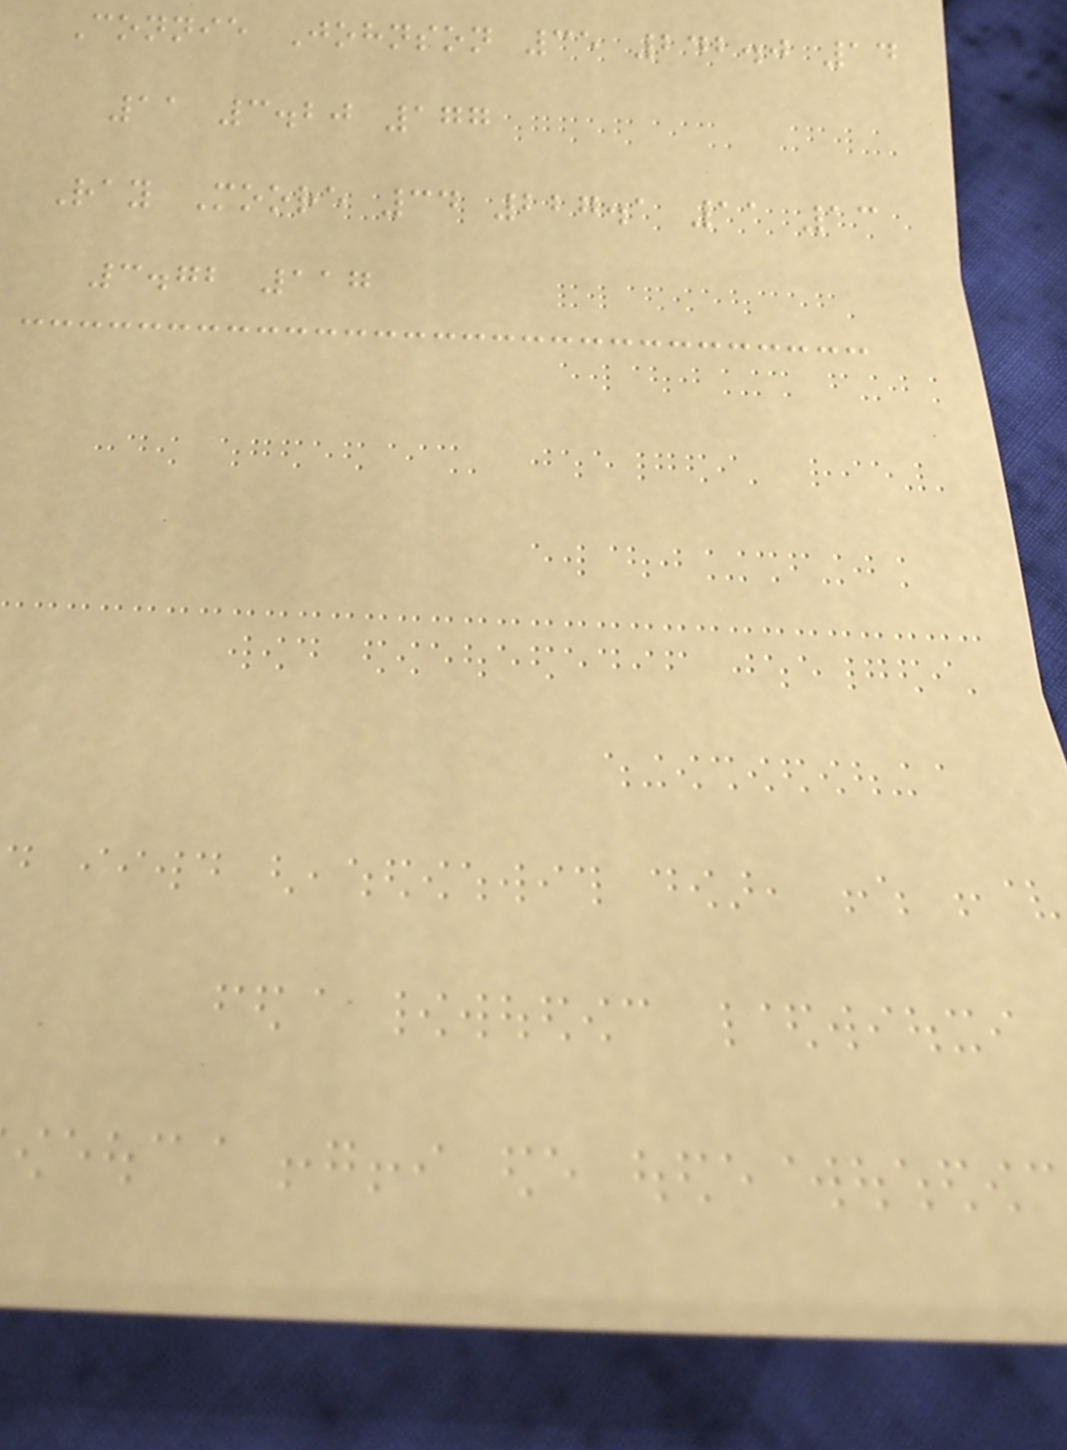Connie Johnson 35 242.0 14
11 3.20 177
Ray Moore 34 227.1 11 13
3.72 117
